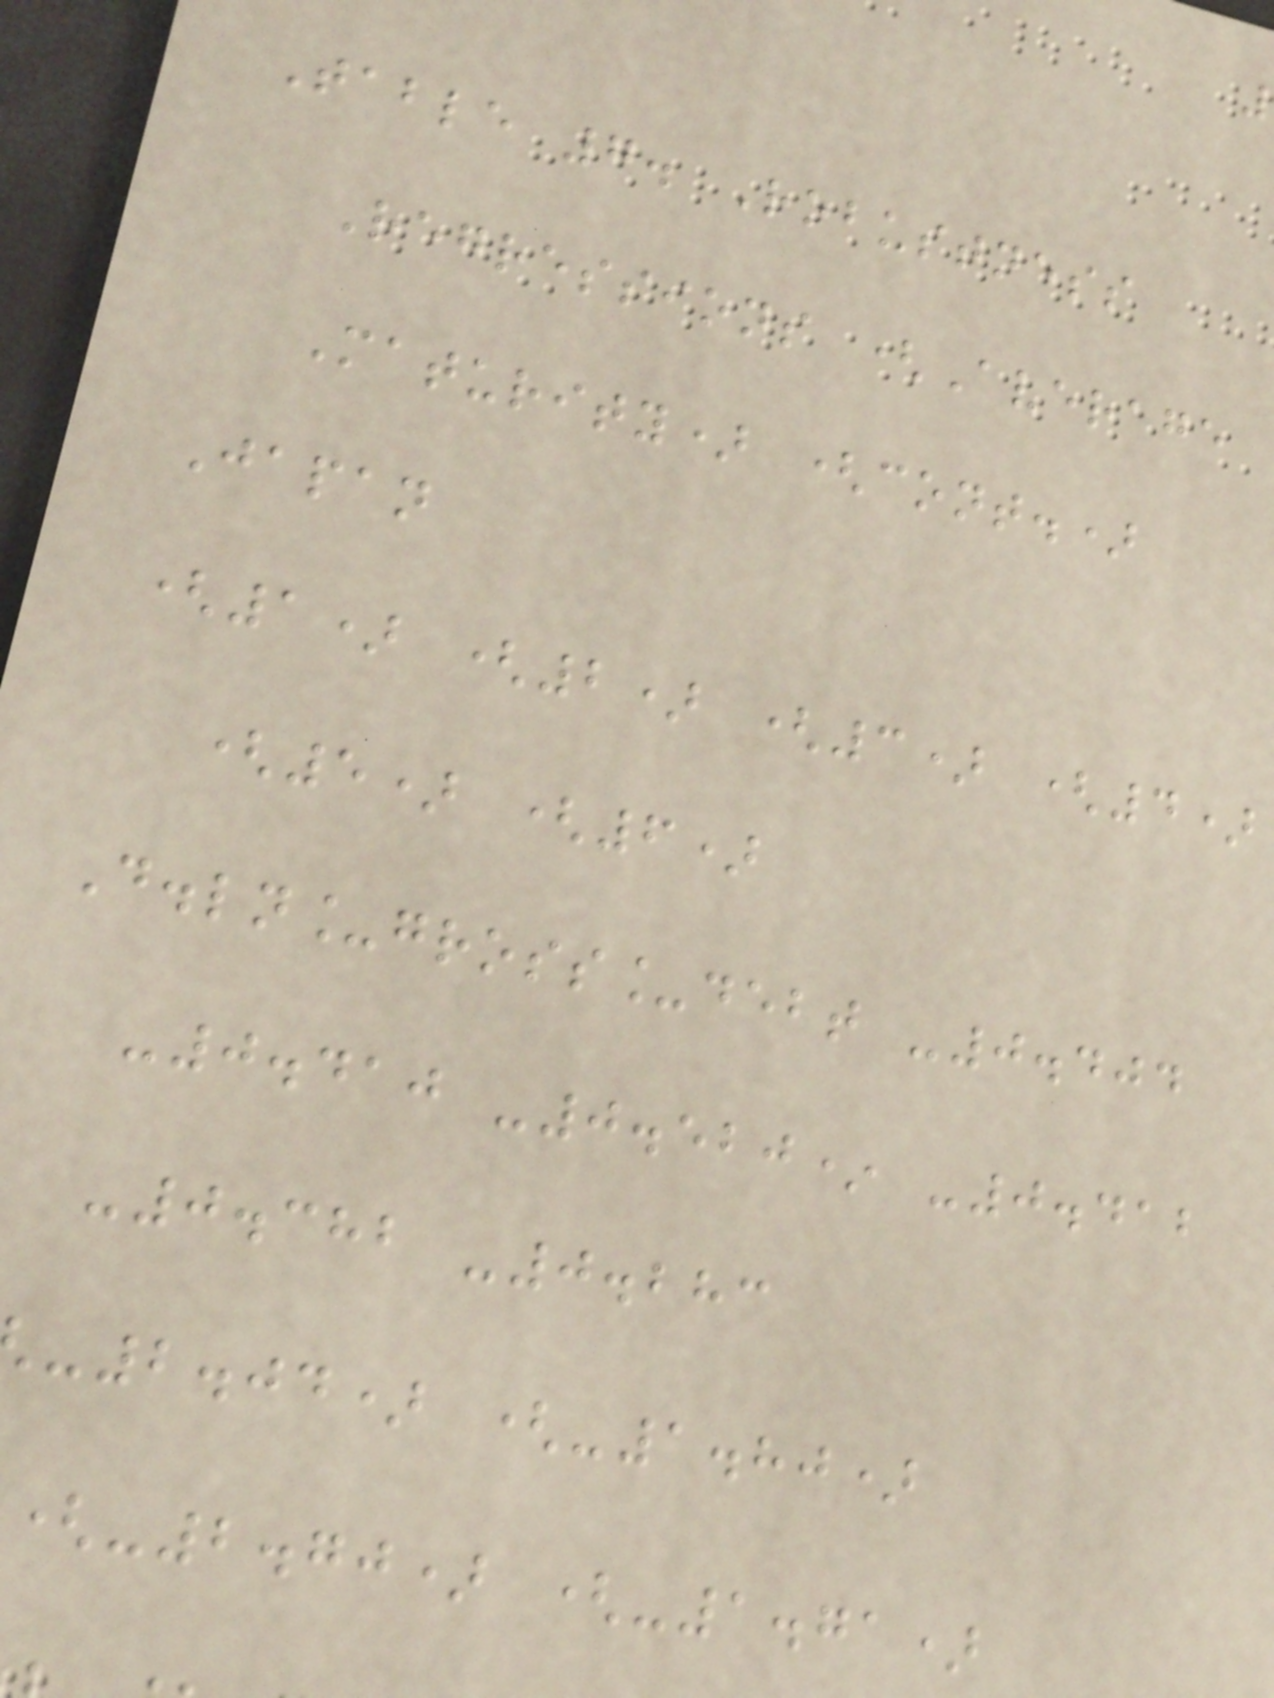Table 7. Robustness
Regressions (Average
Maturity) (cont.)
Japan
(1) (2) (3) (4)
(5) (6)
D.ln_gross_debt -0.404
-0.410 -0.520* -0.412
-0.382 -0.283
-2.04) (-1.80)
(-2.70) (-1.71)
